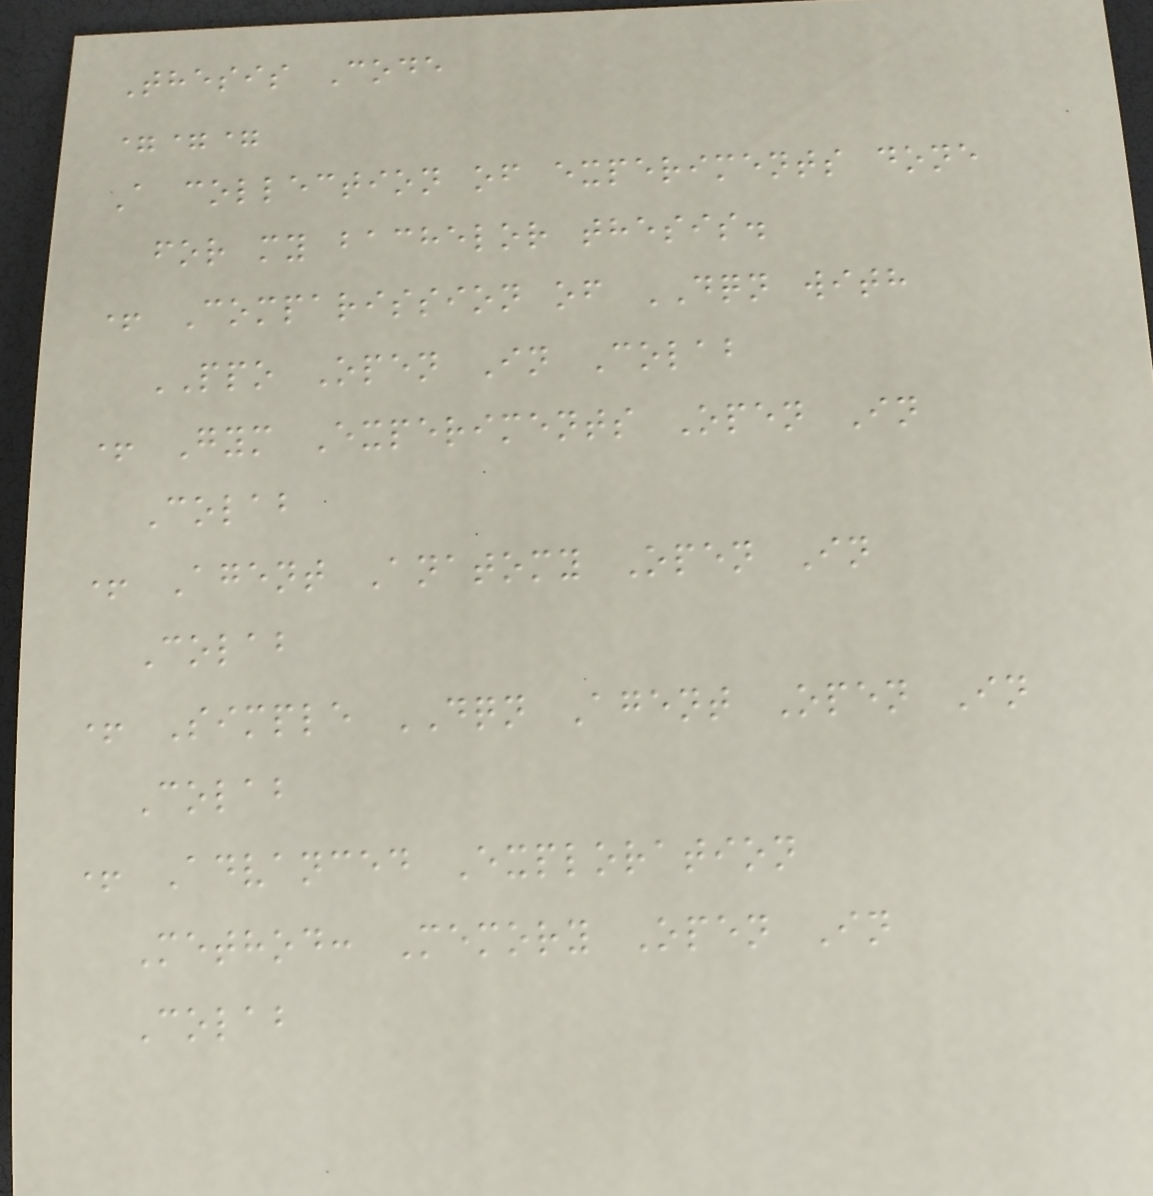Thesis Code
===
A collection of experiments done
for my bachelor thesis.
+ Comparission of DQN with
PPO Open In Colab
+ Gym Experiments Open In
Colab
+ Agent Anatomy Open In
Colab
+ Simple DQN Agent Open In
Colab
+ Advanced Exploration
Method: Memory Open In
Colab
